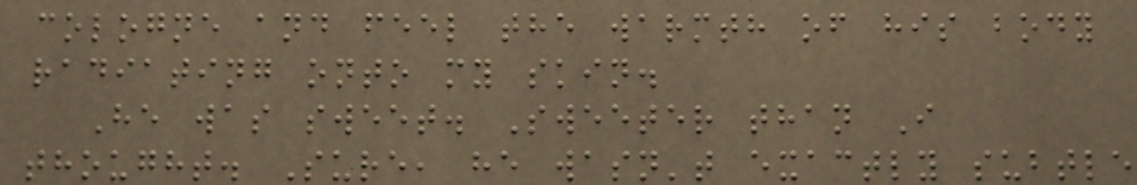cologne and feel the warmth of his body
radiating onto my skin.
He was sweet. Sweeter than I
thought. Sure, he wasn't exactly subtle
